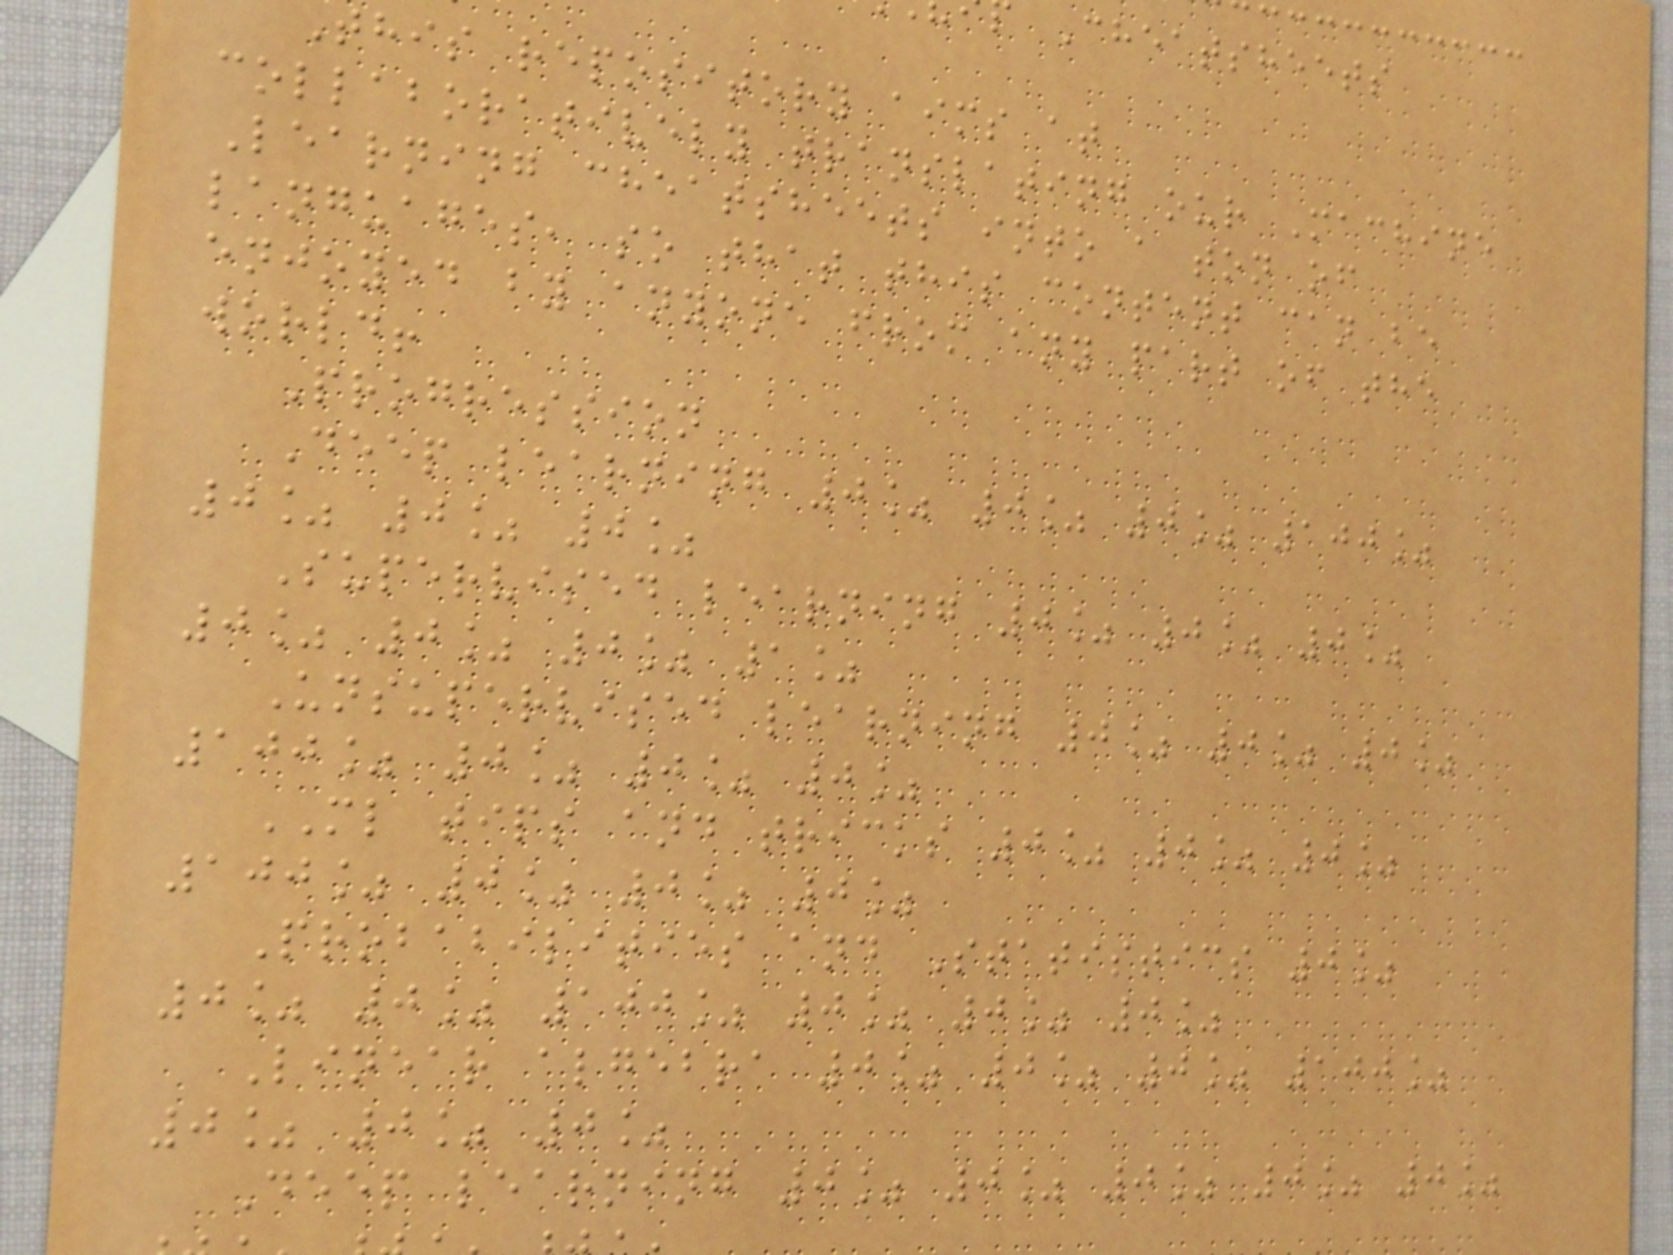Cheatsheets
this repository aims at
collaboratively translating our Machine
Learning cheatsheets into a ton of
languages, so that this content can be
enjoyed by anyone from any part of the
world!
Progression
Deep learning 0% 0% 0% 100%
0% 0% 0%
Supervised learning 0% 0% 0%
0% 0% 0% 1%
Unsupervised learning 0% 0% 0%
100% 0% 0% 0%
ML tips and tricks 0% 0% 0%
100% 0% 0% 0%
Probabilities and Statistics 0%
0% 0% 100% 0% 0% 0%
Linear algebra 0% 0% 0% 100%
0% 0% 0%
Deep learning 0% 0% 0% 0% 0%
